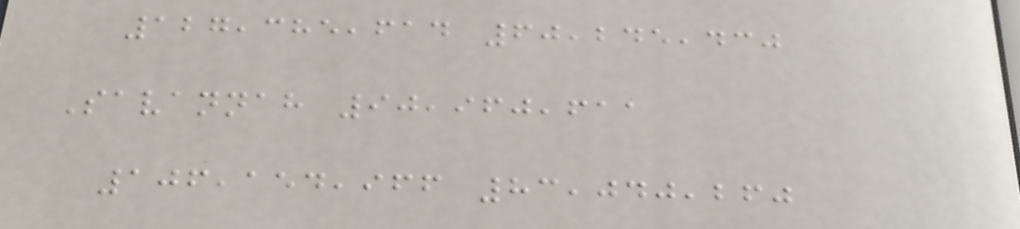127,385,614 60,245,430
Savannah 90,960,611
106,154,966 83,040,260
